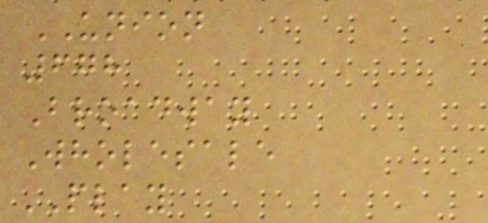UNION
678
Broadway
Wholesale
PLAY
